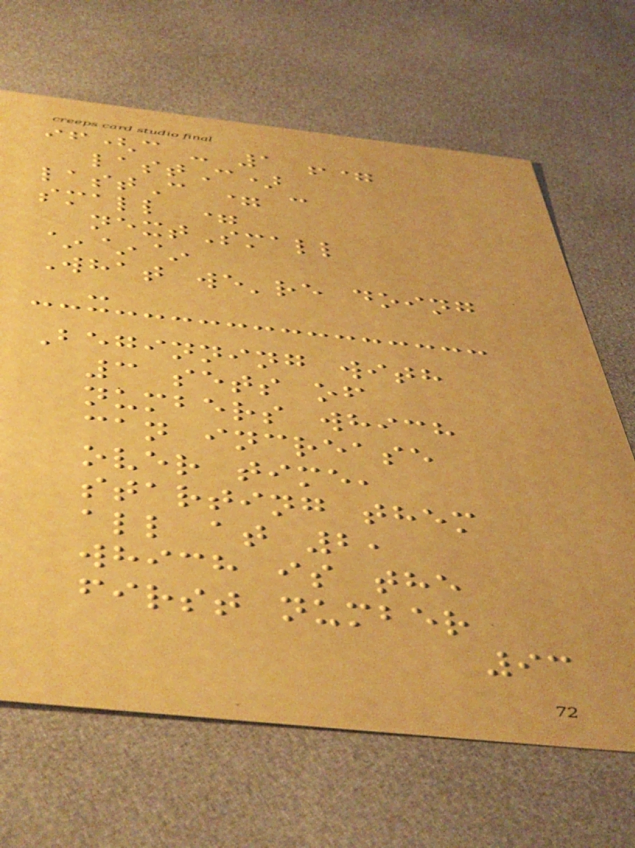if(c - 1 !=
lastC)
lastC = c
small =
nextSmall
~~~
What we're doing
-
Beginning with
3 sets of
numbers which
can increase
over time,
starting them
all at 2,
which is the
first number
93
